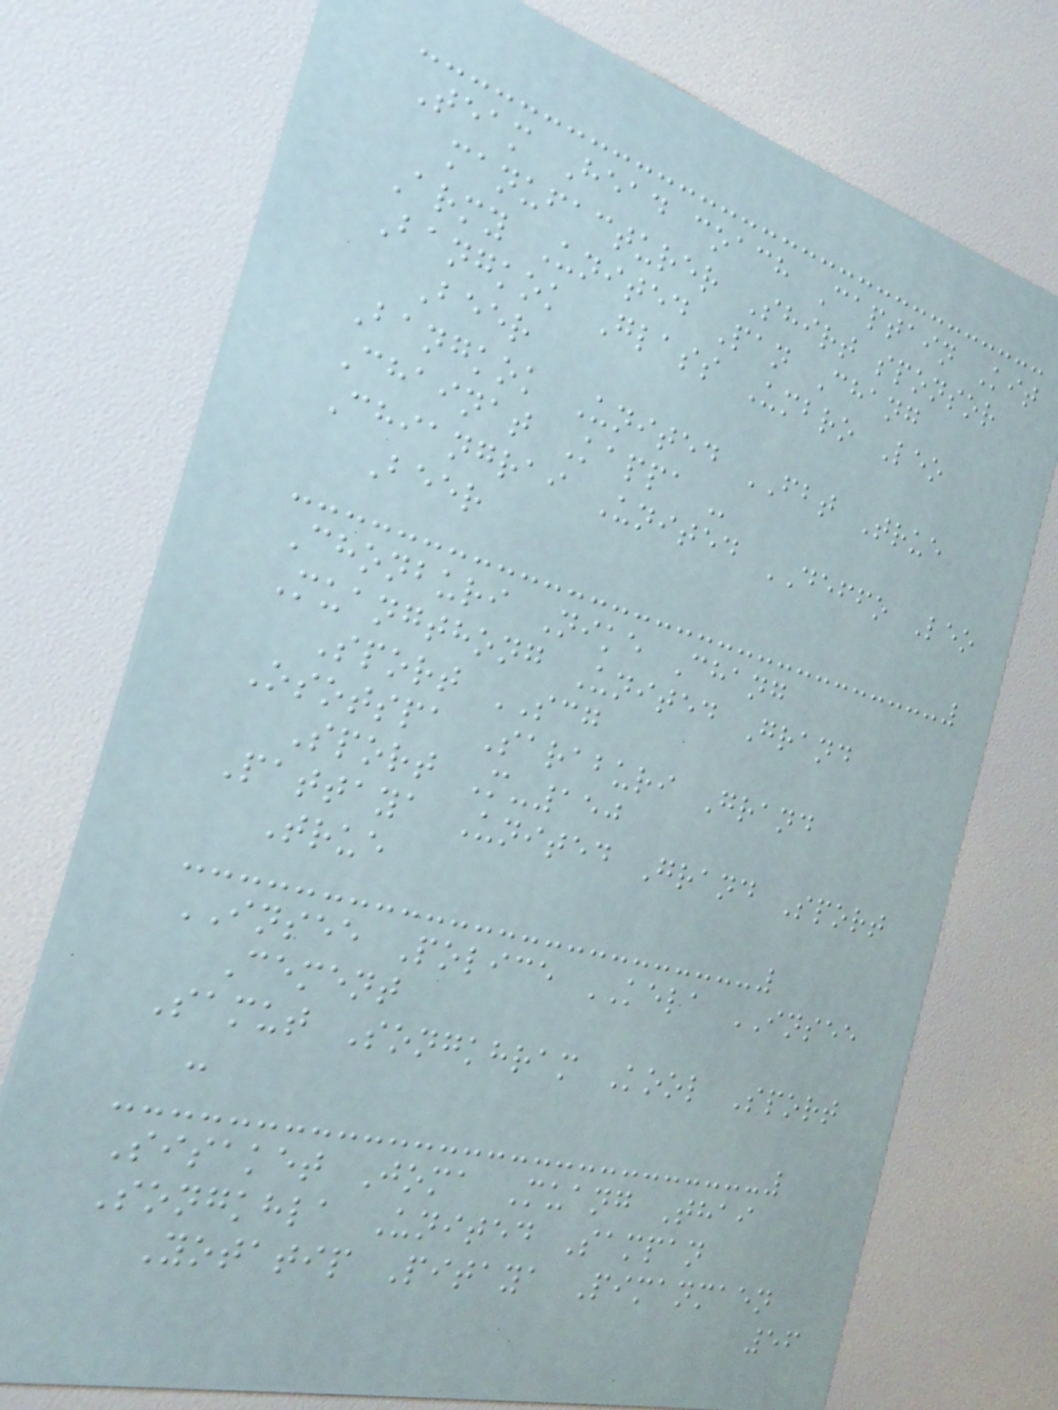Team Head coach Captain Kit
manufacturer Shirt sponsor
Army United Pan Chang
Bangkok Glass Umbro Leo
Beer
Bangkok United FBT True
Chainat Kappa -
Chiangrai United DEFFO Leo
Beer
Chonburi Nike Chang
Muangthong United Grand
Sport SCG
Osotspa Saraburi Grand
Sport M-150
Pattaya United Grand Sport
True
INSEE Police KELA INSEE
Cement
Samut Songkhram Kool Sport
-
Sisaket Joma Muang Thai
Songkhla United Sampan
Yotatip Pitaya Pimanmaen
56
